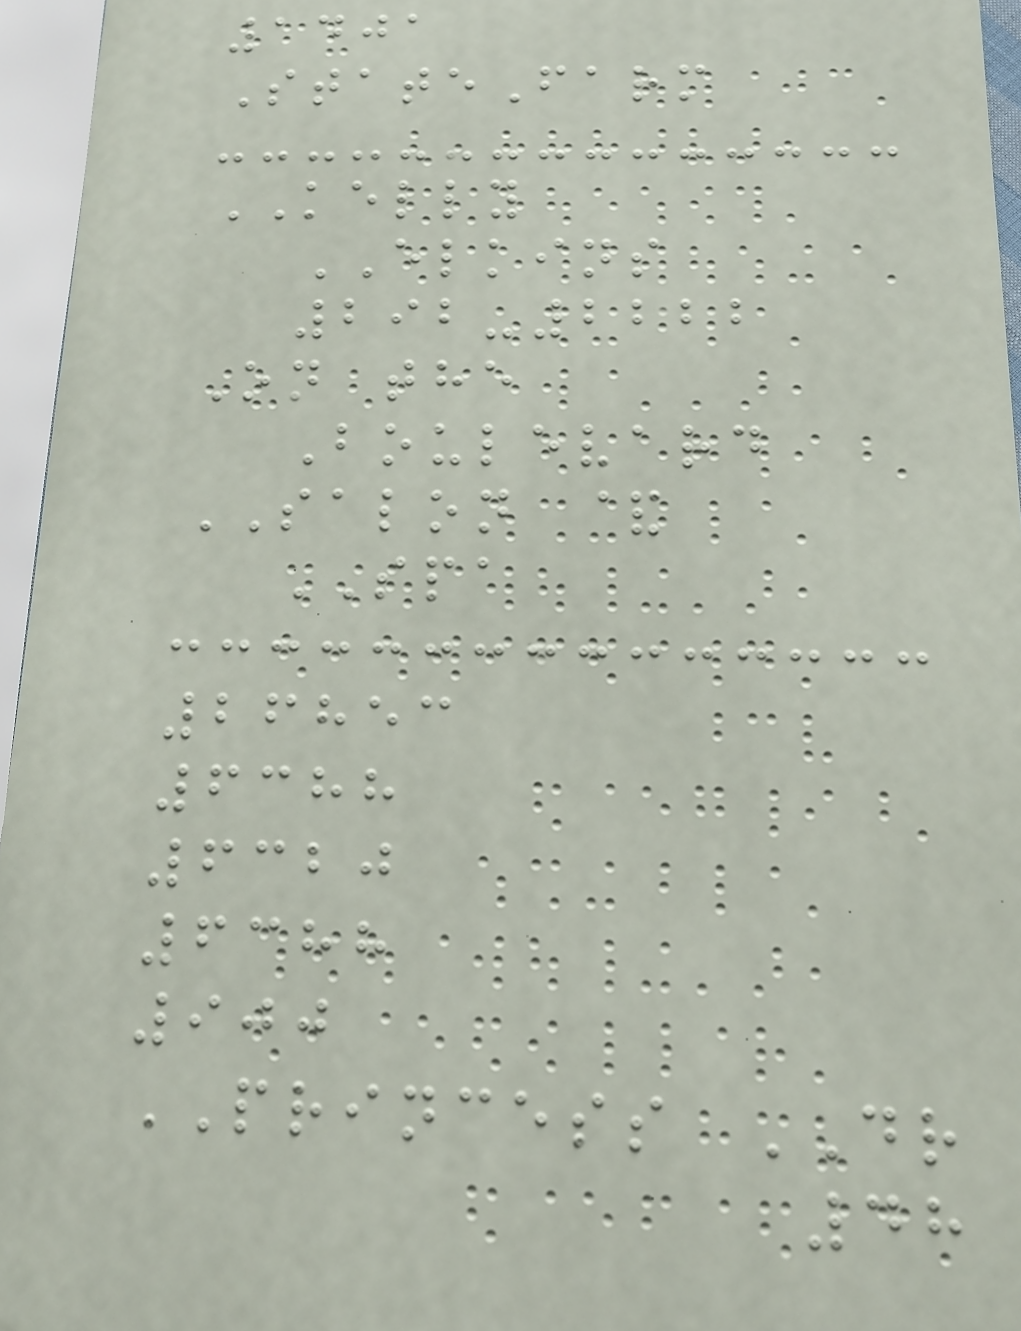1401
StateFarm
KELLY
ELKINS
292-2222
On the
Boulevard
SALON &
SPA
26853
6388
6320
6388
900
PRINCESS DR
48
